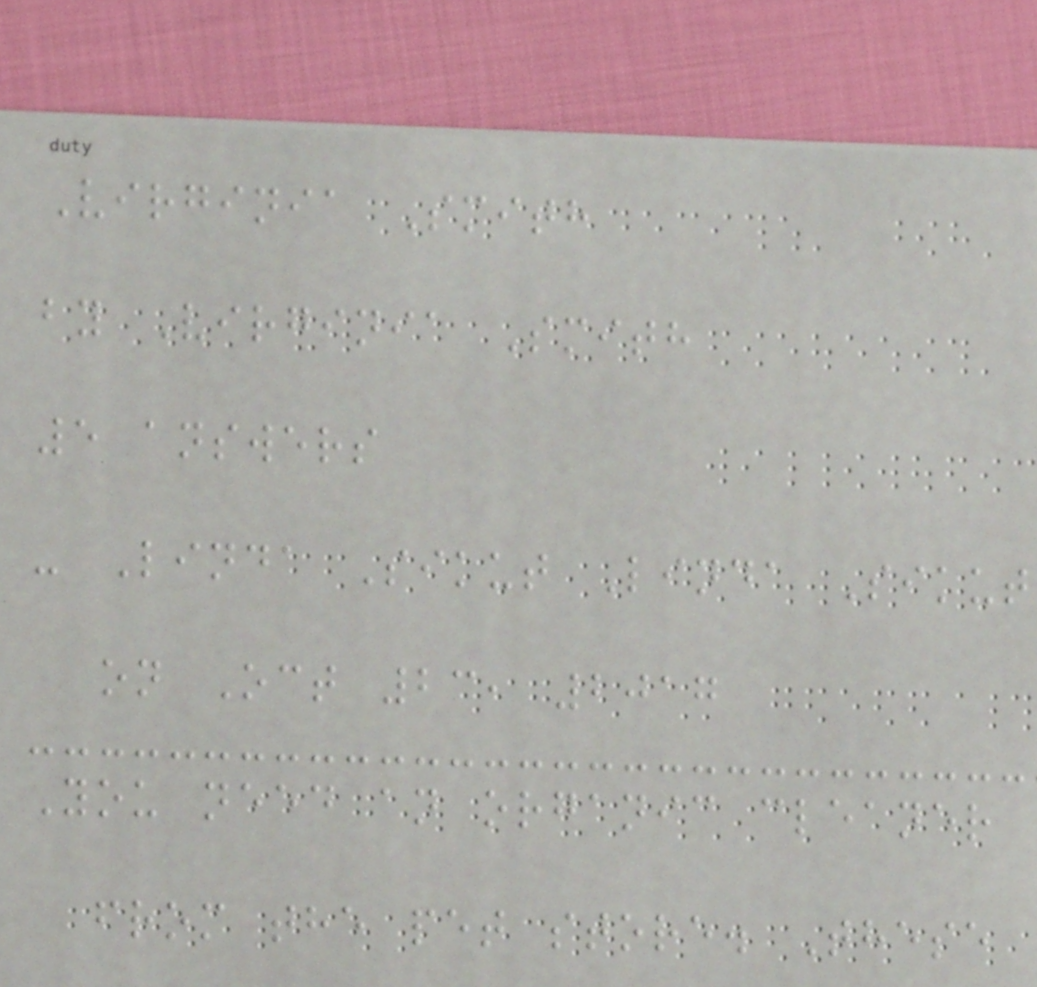Virginia Smith
by Virginia Smith
5 answers
- Linda Sikut Linda Sikut
on Oct 23, 2017
You need an organic cleaner
from the pet store. These
